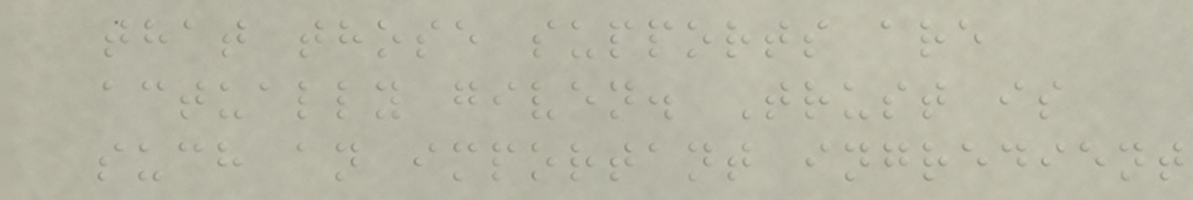that those supports are
actually given. Trust is
such an important ingredient
